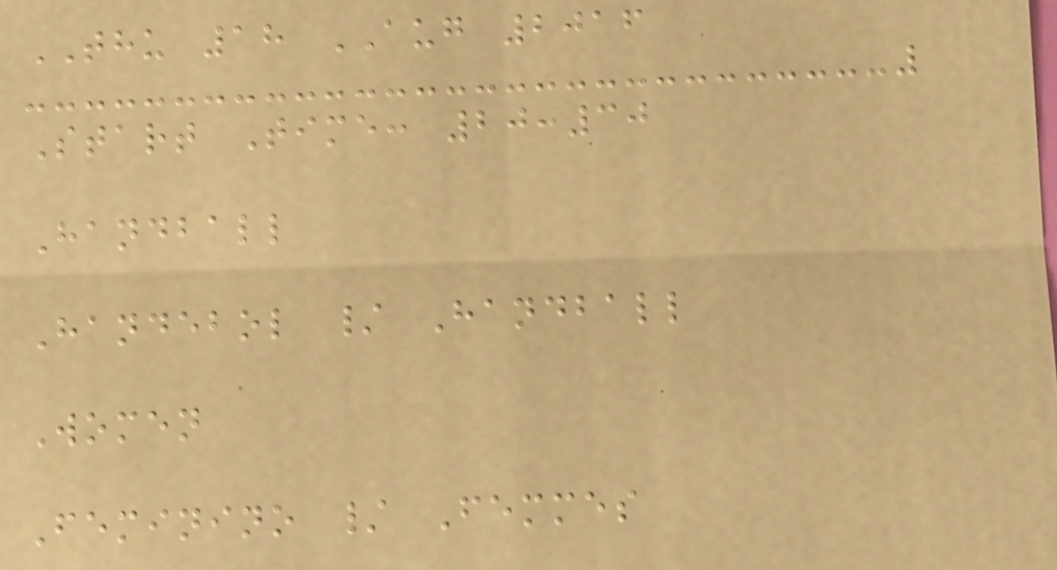THU 18 AUG 2016
Start Time: 20:30
Handball
Handebol / Handball
Women
Feminino / Femmes
